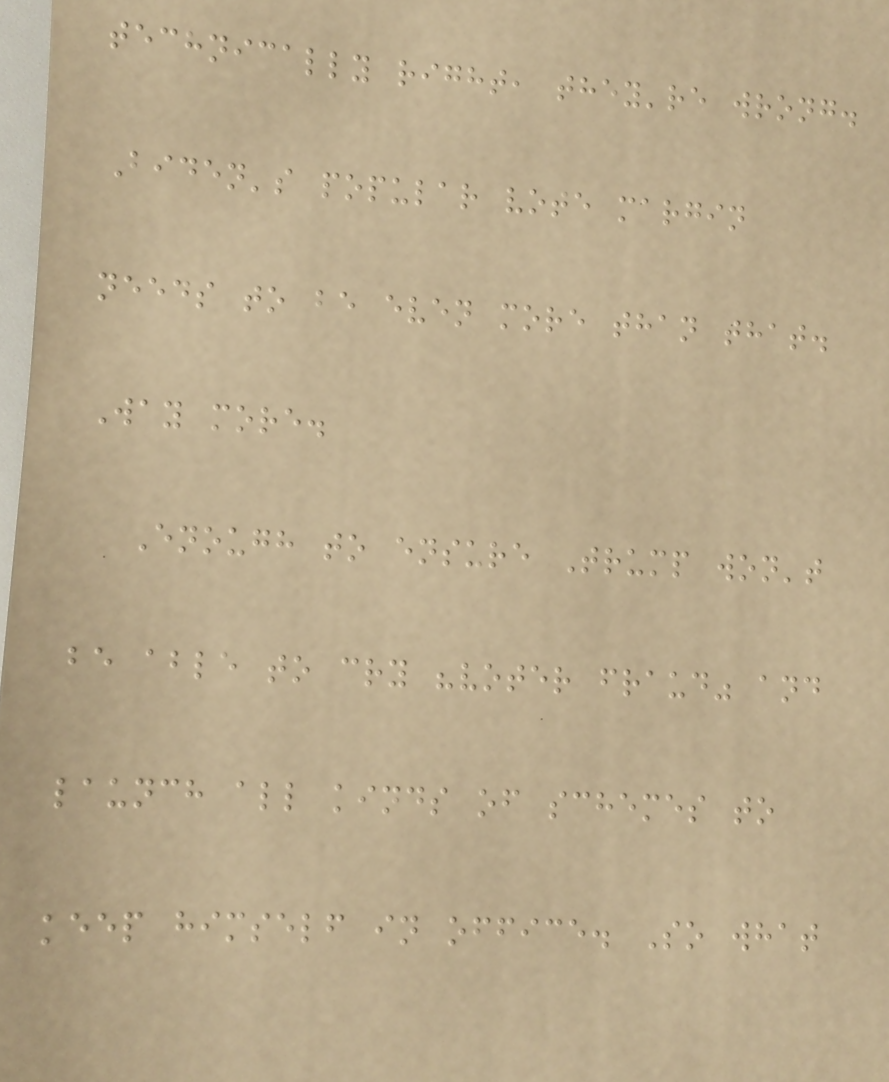technically right, they're wrong.
Biden's popular vote margin
needs to be even more than that.
Way more.
Enough to ensure Trump won't
be able to cry "voter fraud" and
launch all kinds of schemes to
keep himself in office. So what
